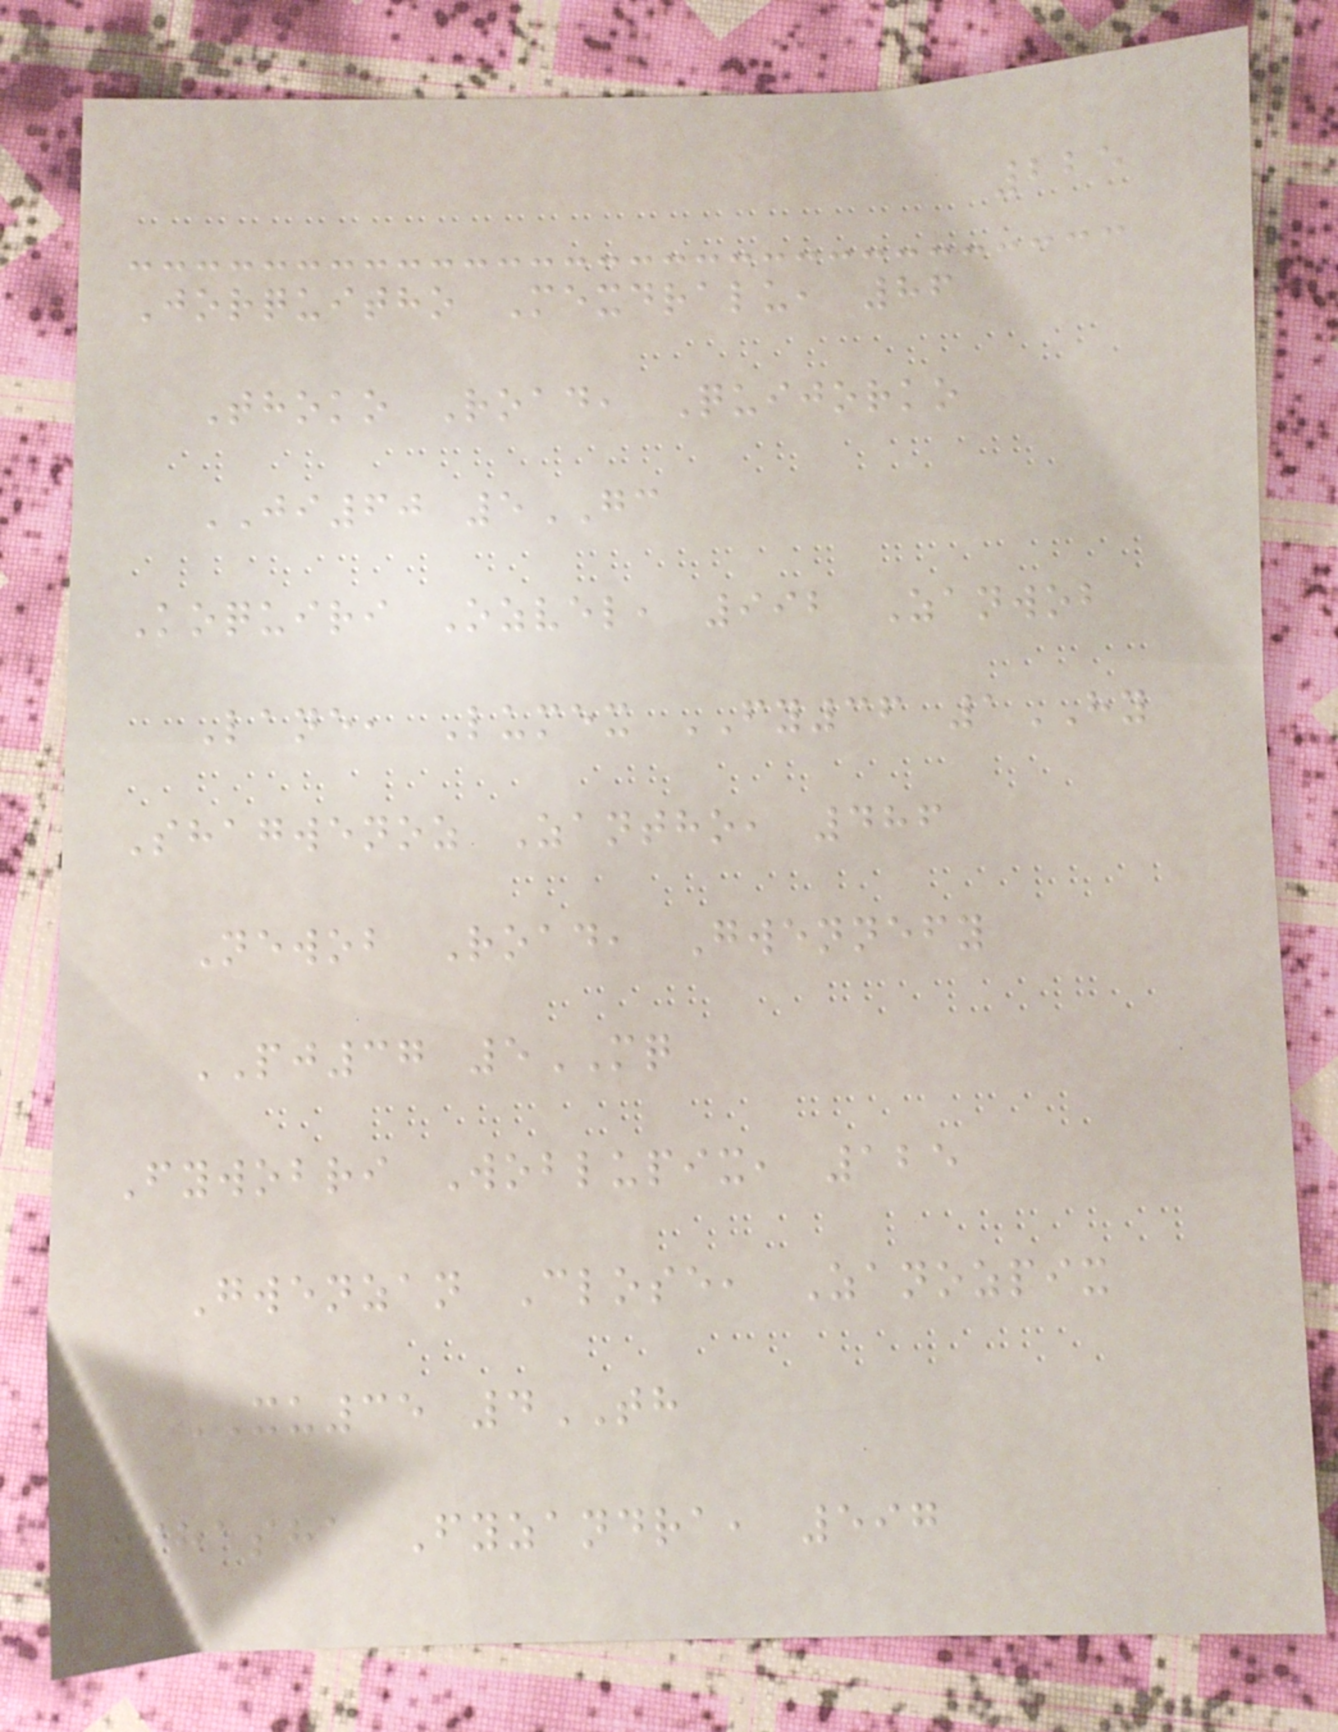225
Jorquitho Mexdralu, 86
Thoko Road, Quijorko
JI60 5GC
Koquiri Ozvel, 992 Zanwob
Lane, Lumex FY36 1HY
Shagwenoz Zantho, 486
Newob Road, Gwennefy
PJ37 5MQ
Fywobri Woblupix, 125
Gwenzan Close, Zanozpix
XU35 4TH
Shasha Fyzandra, 597
